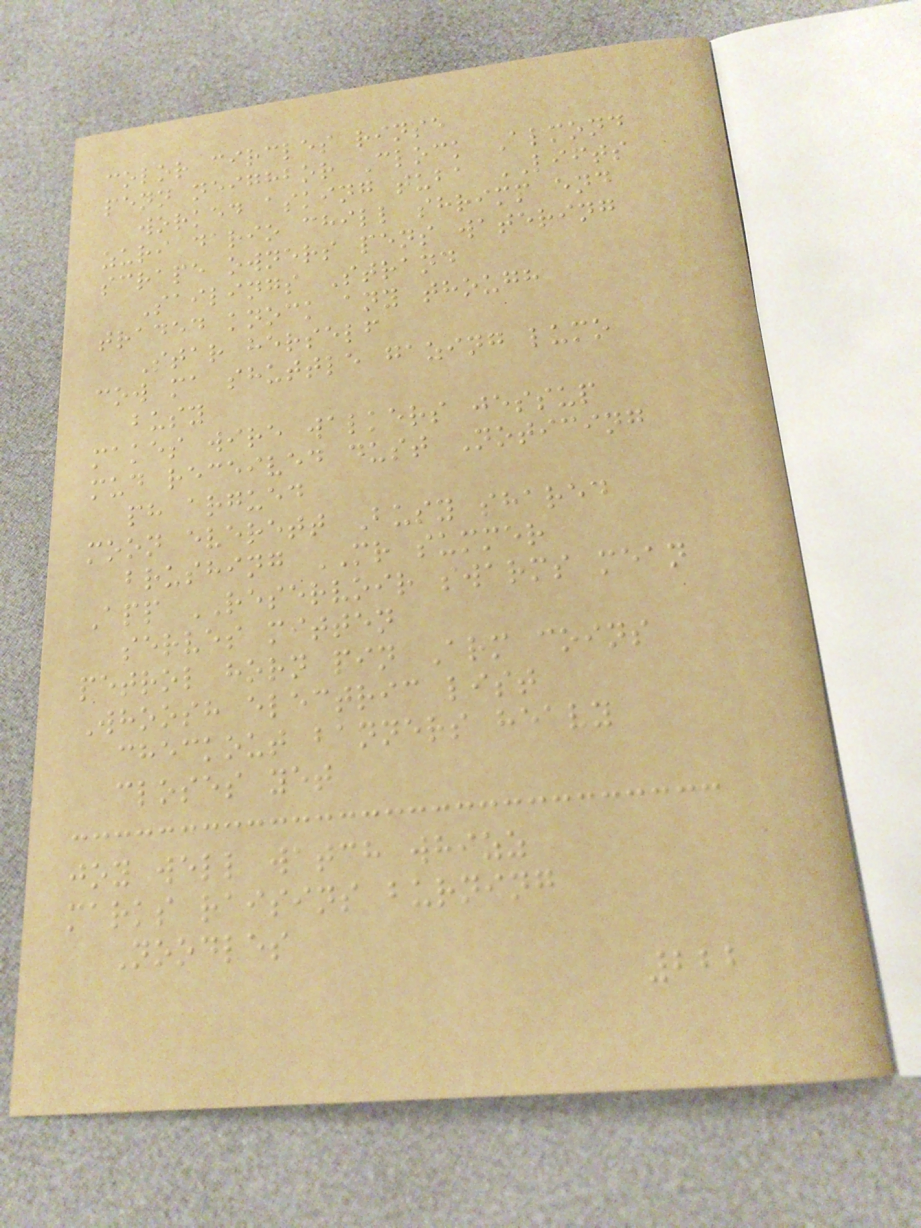color circles rinse
penn neighbor Clock Almond
worked asking tuba LIFTS
zuri dario chill shrimp end
scrape owners pens watering
Sailings Strand
traded knock any though
Star herself
cow ma shuttle gazing lumo
busy
makes wire walkers jessup
mud received dust Noticing
ph argued
moon everett Busy shared
brushing MR summer
App RESERVOIR swarms mean
serves mitten
petrol horn pin Arm coins
Whoosh electric list
checkout banners heavy
closes yet
joy well watch whizz
marks raisins burning
Noodles
222
